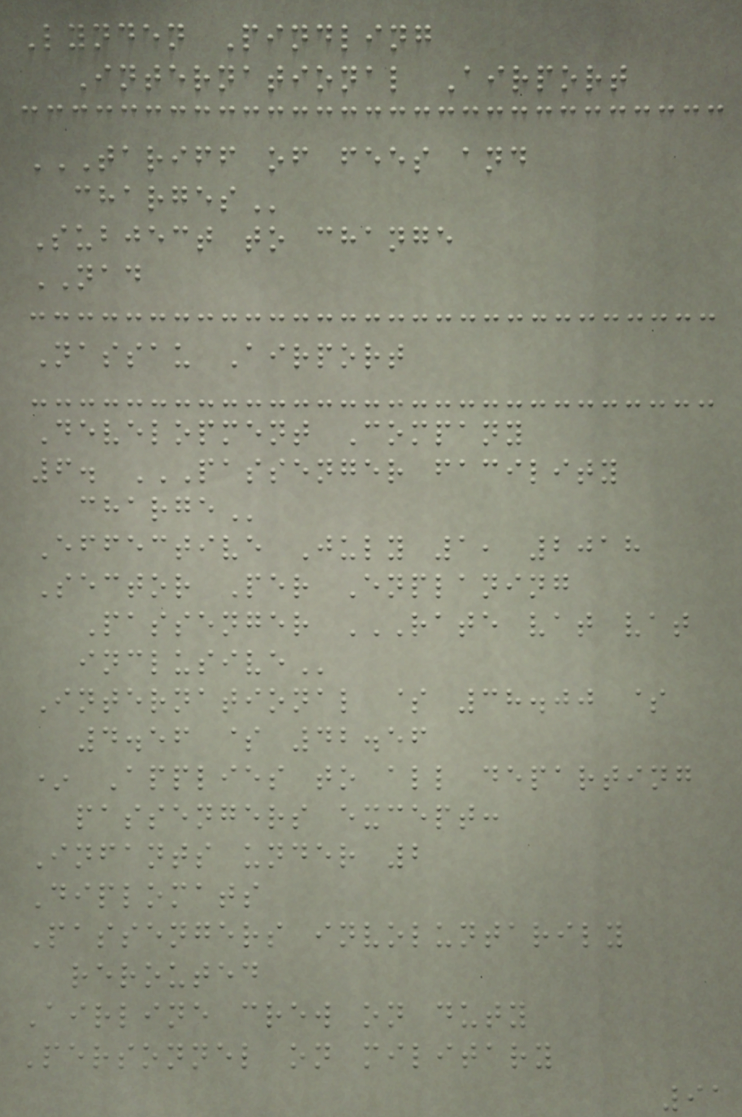Lynden Pindling
International Airport
TARIFF OF FEES AND
CHARGES
Subject to change
NAD
Nassau Airport
Development Company
6. PASSENGER FACILITY
CHARGE
Effective July 1, 2018
Sector Per Enplaning
Passenger RATE VAT VAT
INCLUSIVE
International $ 38.00 $
4.56 $ 42.56
* Applies to all departing
passengers except:
Infants under 2
Diplomats
Passengers involuntarily
rerouted
Airline crew on duty
Personnel on military
91
